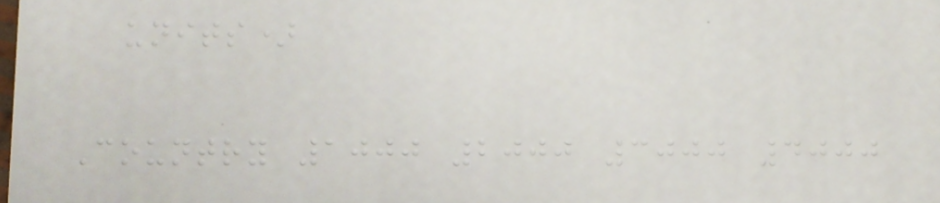units)
Country 1000 2000 3000 4000
